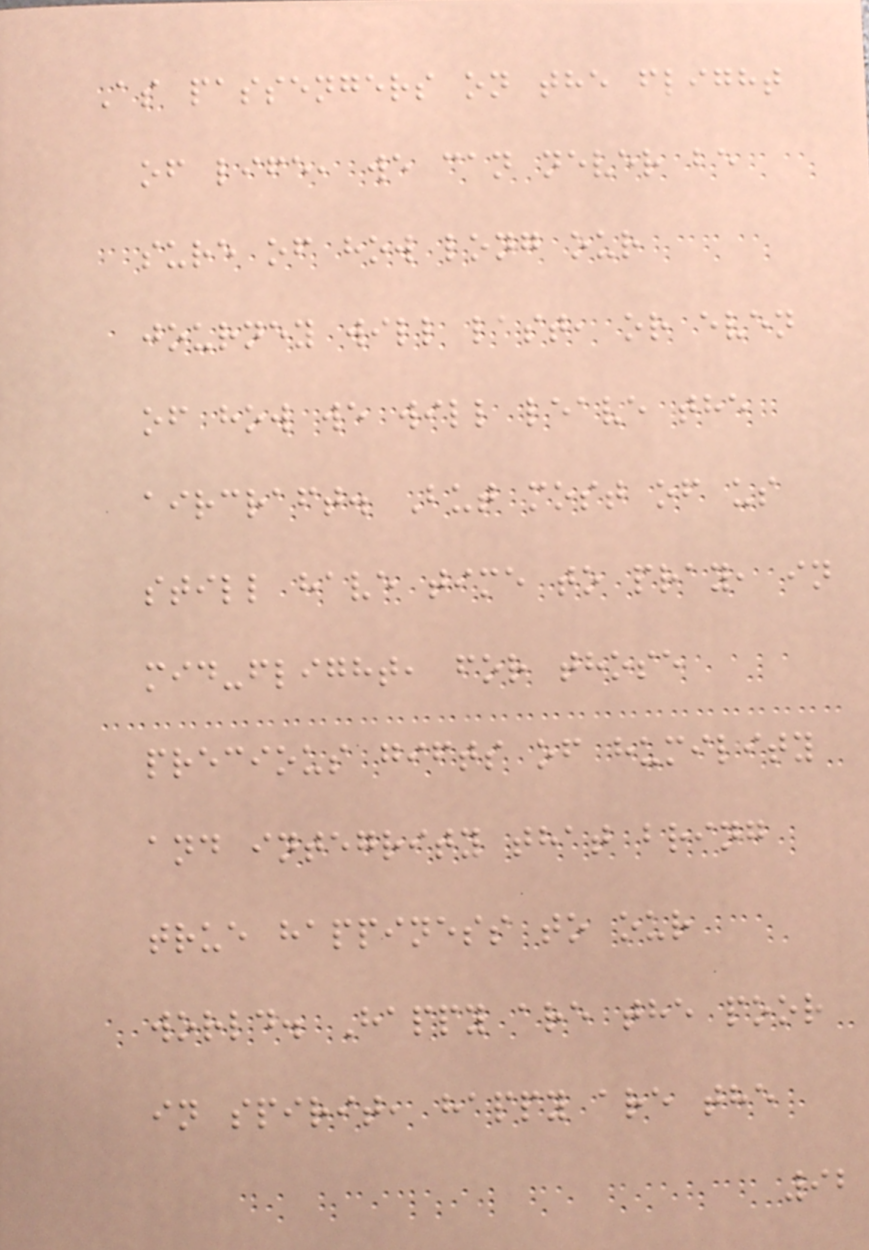As passengers on the flight
of life, we can never be
sure of how long our
journey will last, or even
of how we will leave the
aircraft. But most of us
still have time to pray, in
mid-flight, for those
precious gifts of humility
and integrity that bring
true happiness to our
world. Happy are the poor
in spirit, happy are the
92
